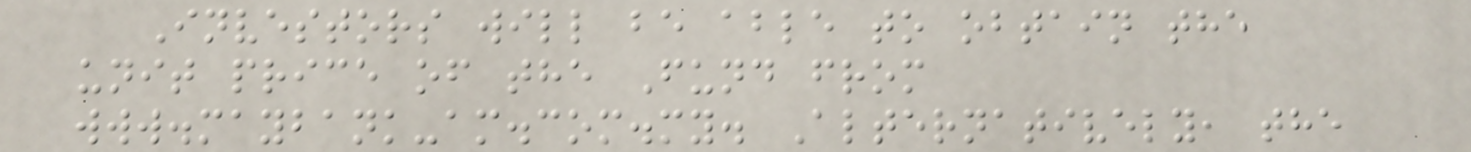Investors will be able to obtain the
unit price of the Fund from
www.maybank-am.com.my. Alternatively, the
